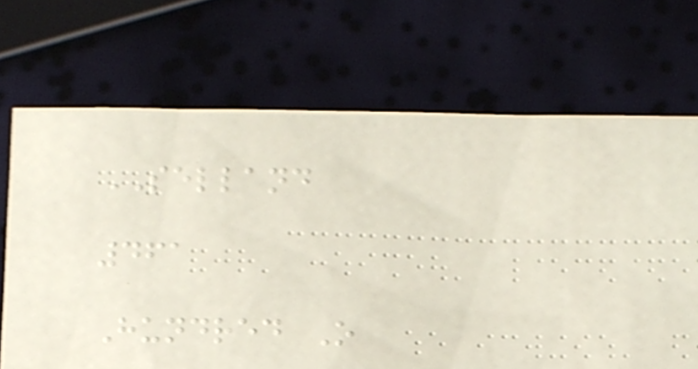SELLAND
461
Hundred O
